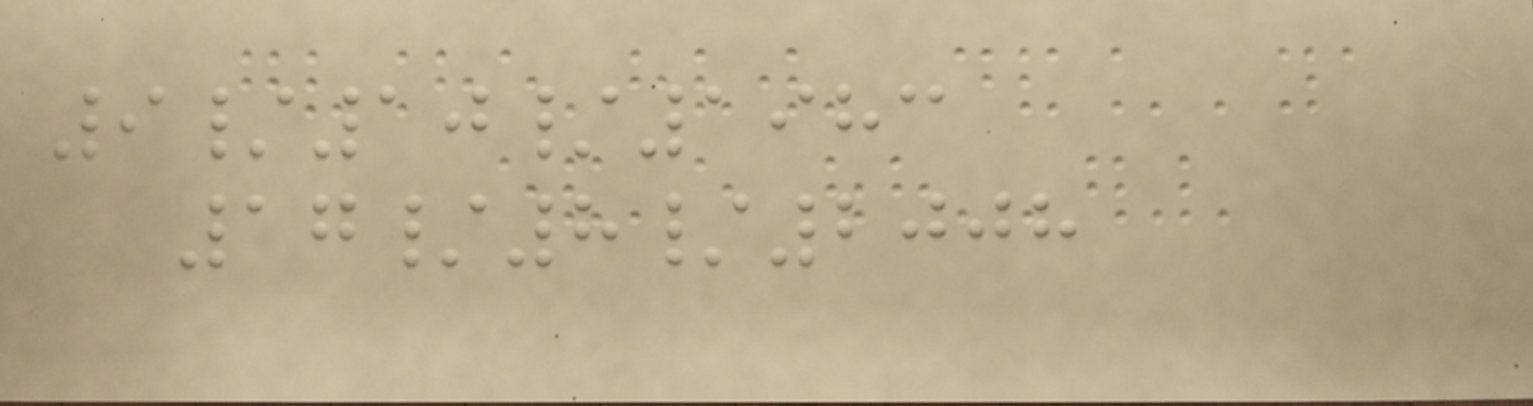9/10/1983
17/8/2008
